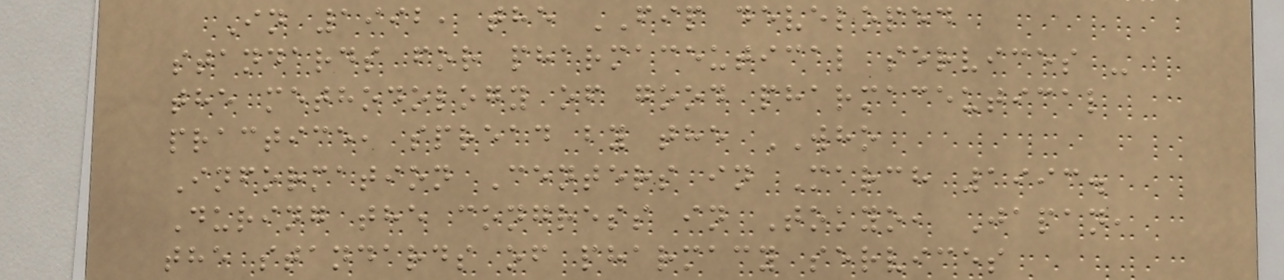In 1992, the FIP developed
standards for pharmaceutical services -
the methodology of good pharmaceutical
practice, spread by the WHO
Information Centers in March 1993.
During the congress in Tokyo, Japan,
the standards of pharmacy services
